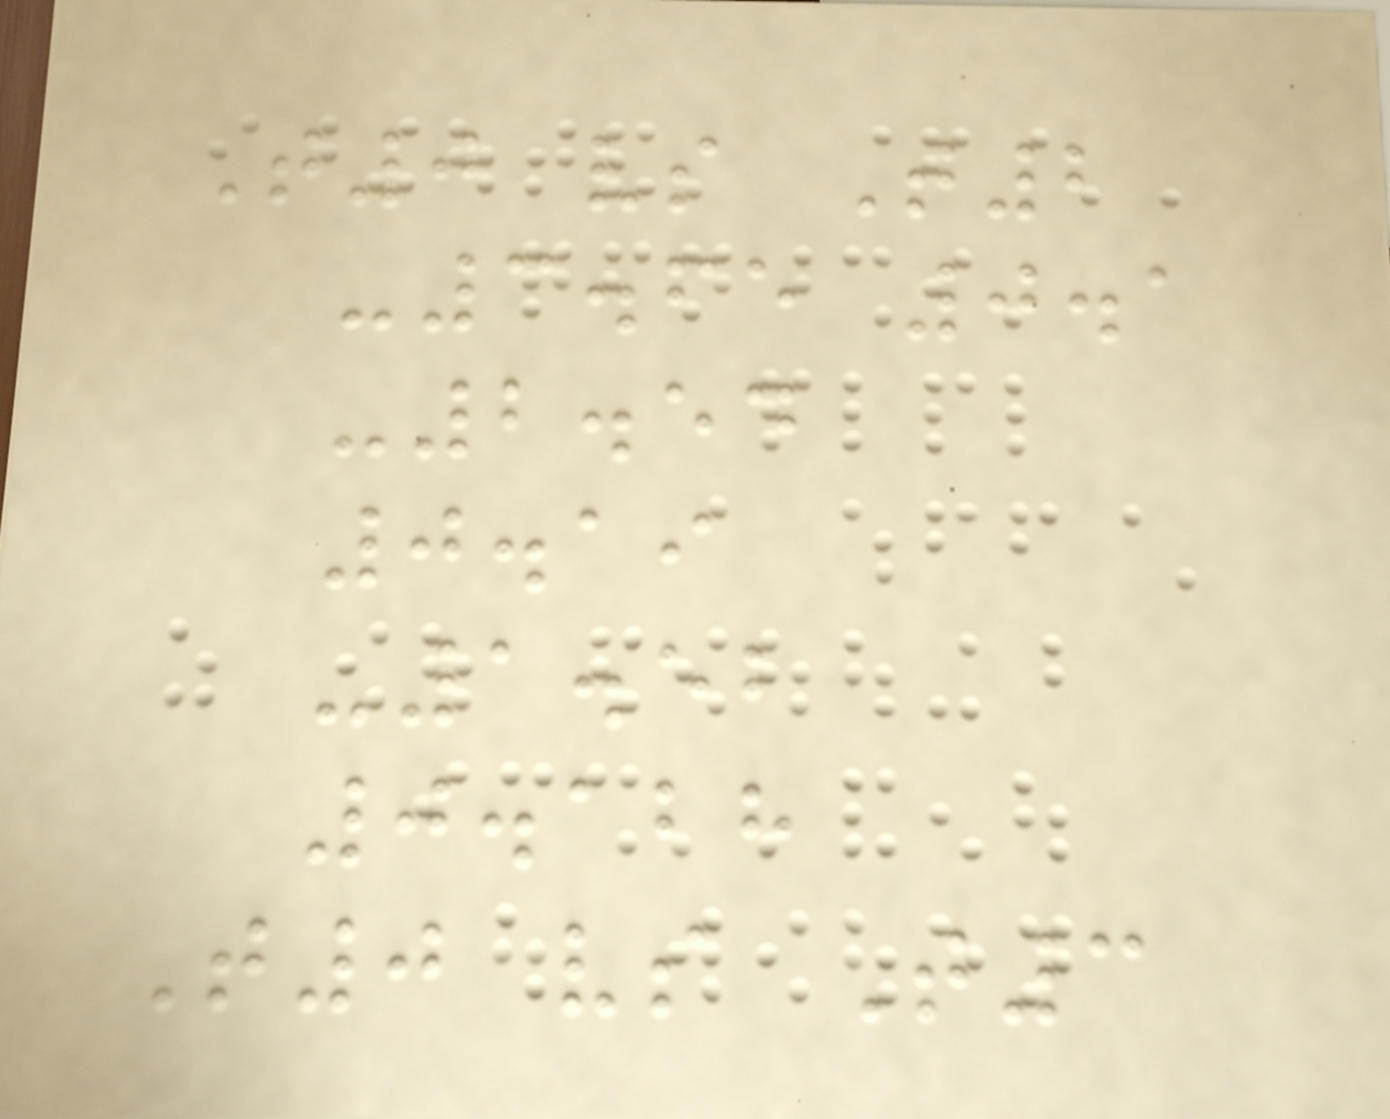T0 vs T2
-3.65 0.1
-2.54
0.19
-1.52
0.128
T0 vs T3
